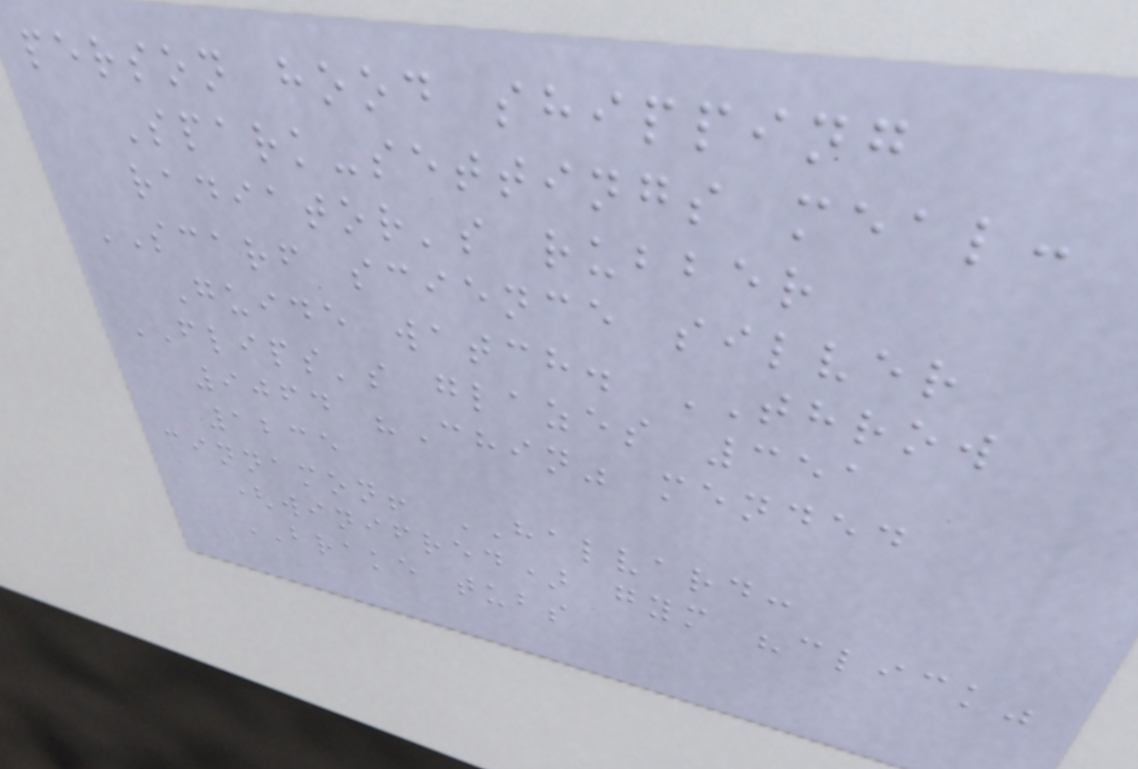person hood shipping
Spark-settings meal:
radiator's rubber
SCARF science silver
Guide watch. THROW
FLIPS's glazes 351
9064 "Chin" mended
1235
cinnamon! HALVARD:
(winifred) gym "click"
BRAKE tubs
